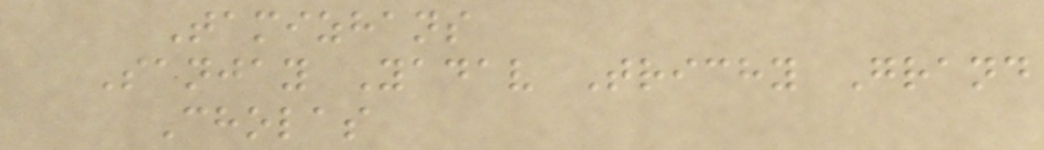Tamizhans
Sanjay Yadav Trichy Grand
Cholas
